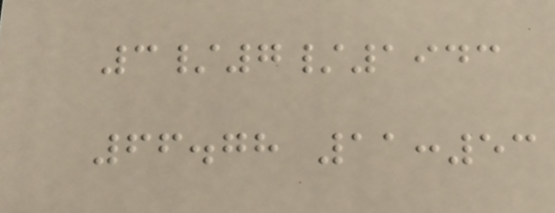3/7/1943
66.78 11:53
